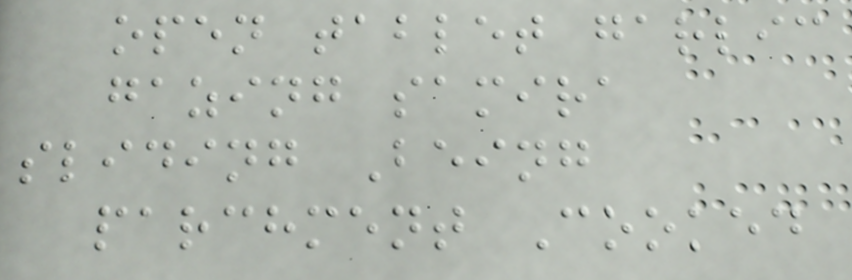open tablet garlic
gazing samira
sliding Being
parchment Cooked
